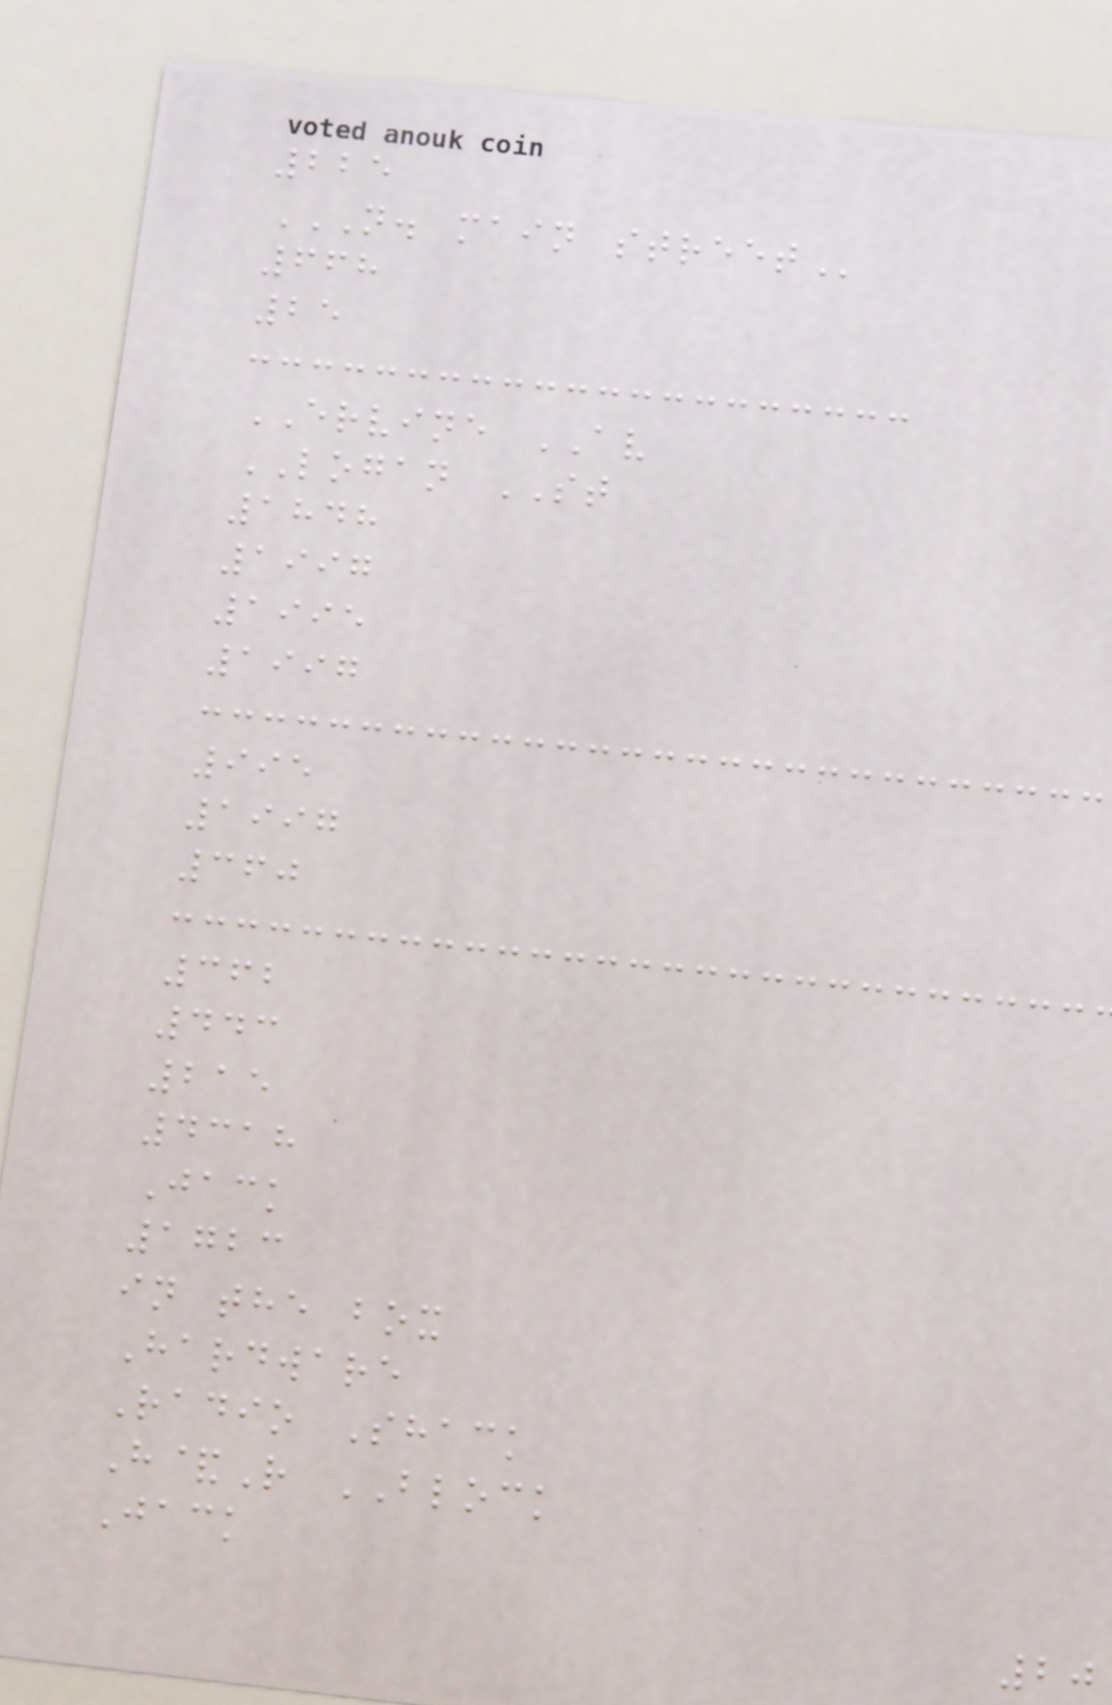225
N. MAIN STREET
668
25
ERVINE AV
LOGAN ST
1848
1997
1995
1997
995
1997
360
362
443
215
4318
Jack
1723
in the box
Hardware
Radio Shack
H&R BLOCK
Jack
20
